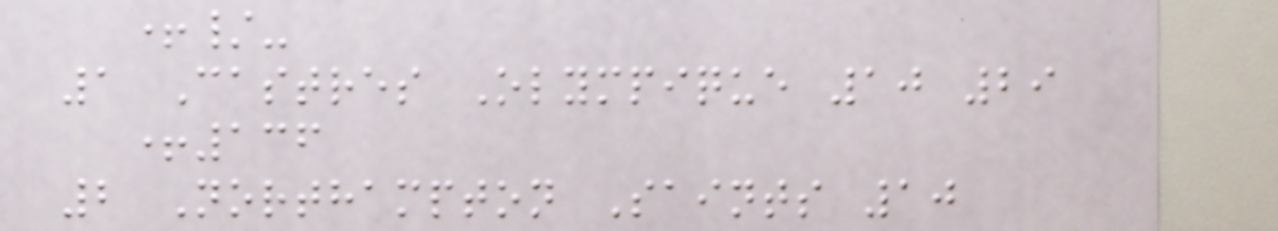+/-
1 Castres Olympique 10 29
+136
2 Northampton Saints 10
